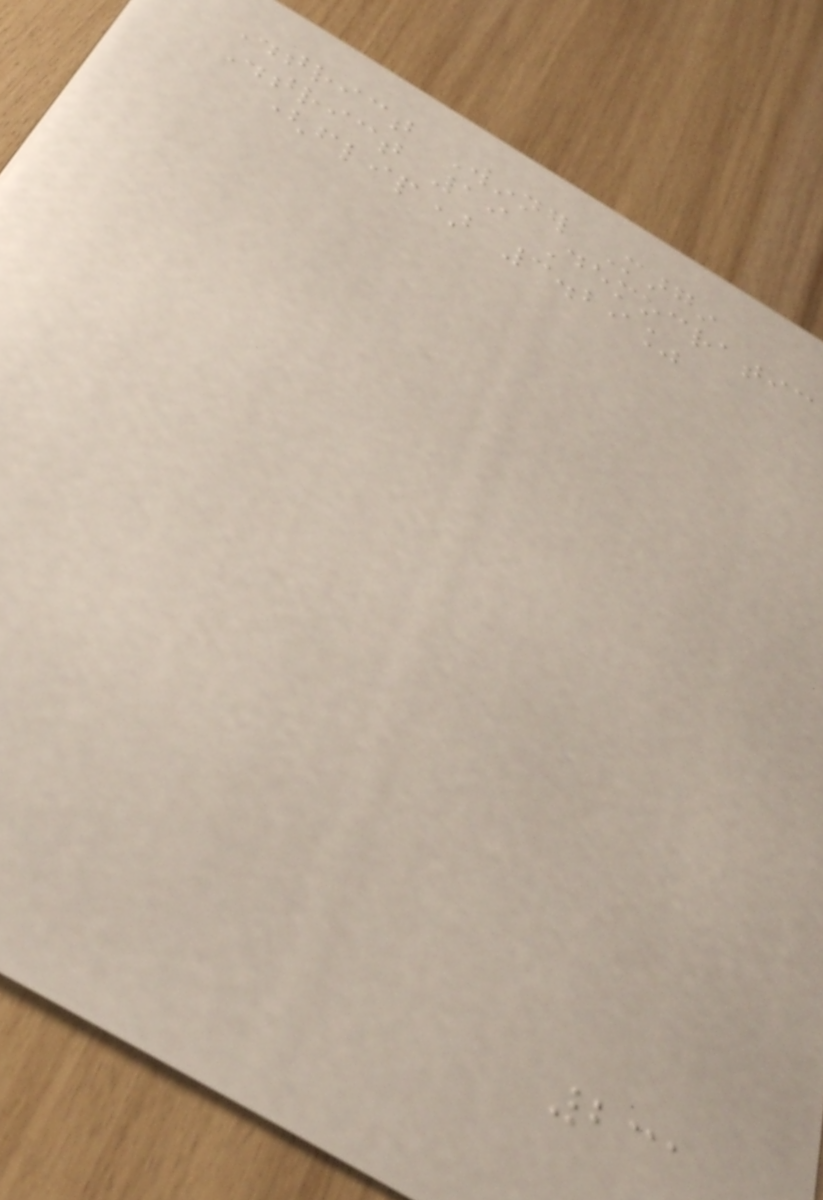District Winner Margin
District 19 Democratic
(flip) 3.29%
231
